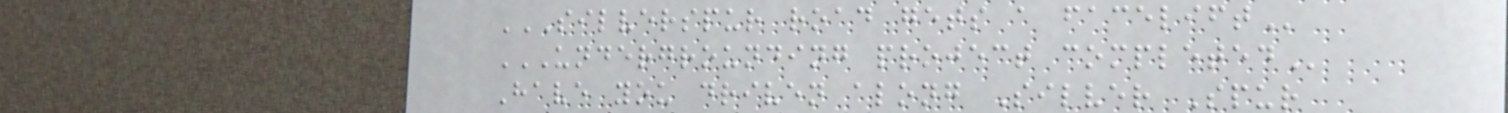SILVERSPUR ROAD GETS A FACELIFT
UNDERGROUNDING PROJECT COMPLETED
Have you driven along Silver Spur
